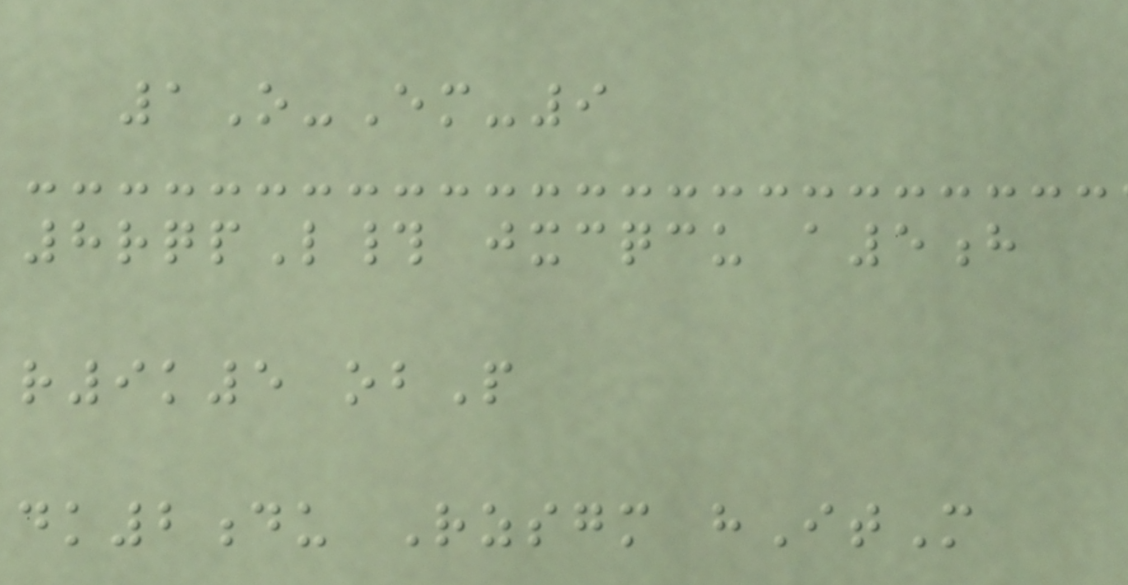1O-Em-9
8rqpL# jxcqcu a5h
r9k5 obP
dk2du Rzsgm hItM
